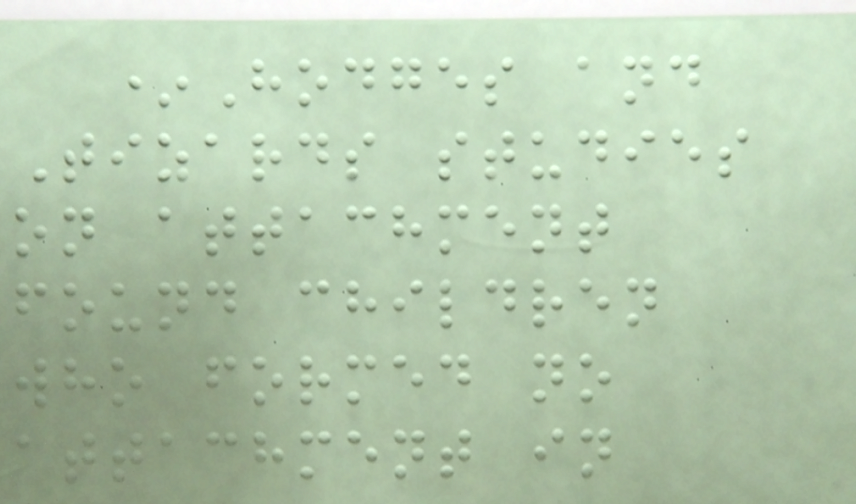*Hodges and
Tizards studies
on attachment
found children
who formed no
attachment in
